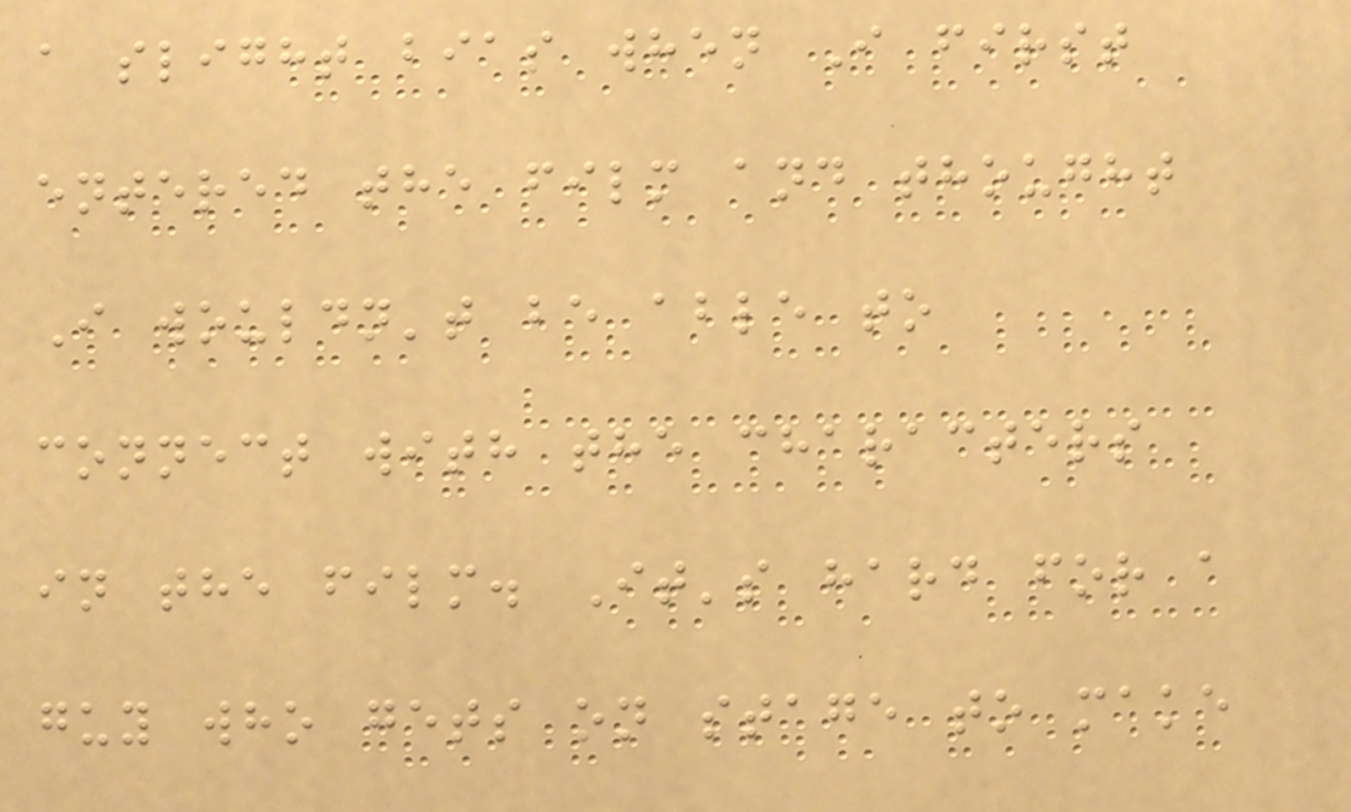a slight bias when I first
entered the film and thought
I wouldn't be able to
connect with the characters
in the film. It's hard for a
guy who gets on stage to make
